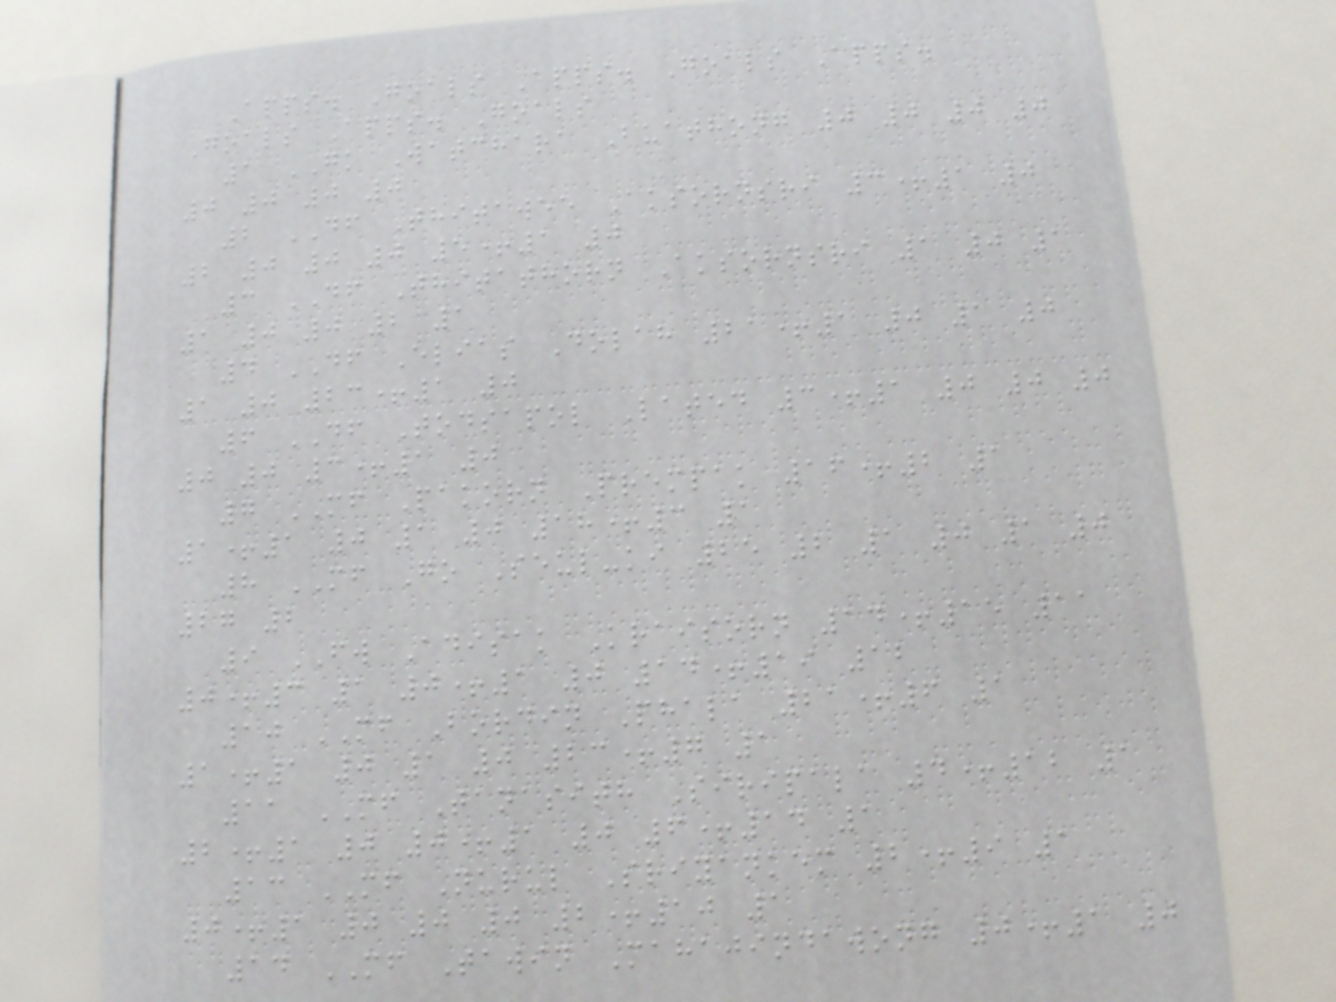Apps. Goals Apps. Goals Apps.
Goals Apps. Goals
1 GK Watchara Buathong 0 0 0 0
0 0 0 0
2 DF Thitawee Aksornsri 3+1 0
2 0 0 0 5+1 0
3 DF Thitathorn Aksornsri 1 0 1
1 0 0 2 1
4 DF Elias Dolah 21+1 0 1 0
1 0 23+1 0
6 DF Todsapol Lated 3+1 0 0 0
0 0 3+1 0
7 MF Pakorn Prempak 16+2 1
1+1 0 1 0 18+3 1
8 MF Go Seul-ki 25 2 1 0 1 0
27 2
9 FW Adisak Kraisorn 14+15 11
0+3 1 0+1 0 14+19 12
10 MF Bordin Phala 21+6 1
1+1 0 1 0 23+7 1
11 MF Tanasith Siripala 4+12 1
2+1 0 0+1 0 6+14 1
13 MF Nurul Sriyankem 2+9 1
0+1 0 0 0 2+10 1
14 MF Tawin Mahajindawong 0+1 0
